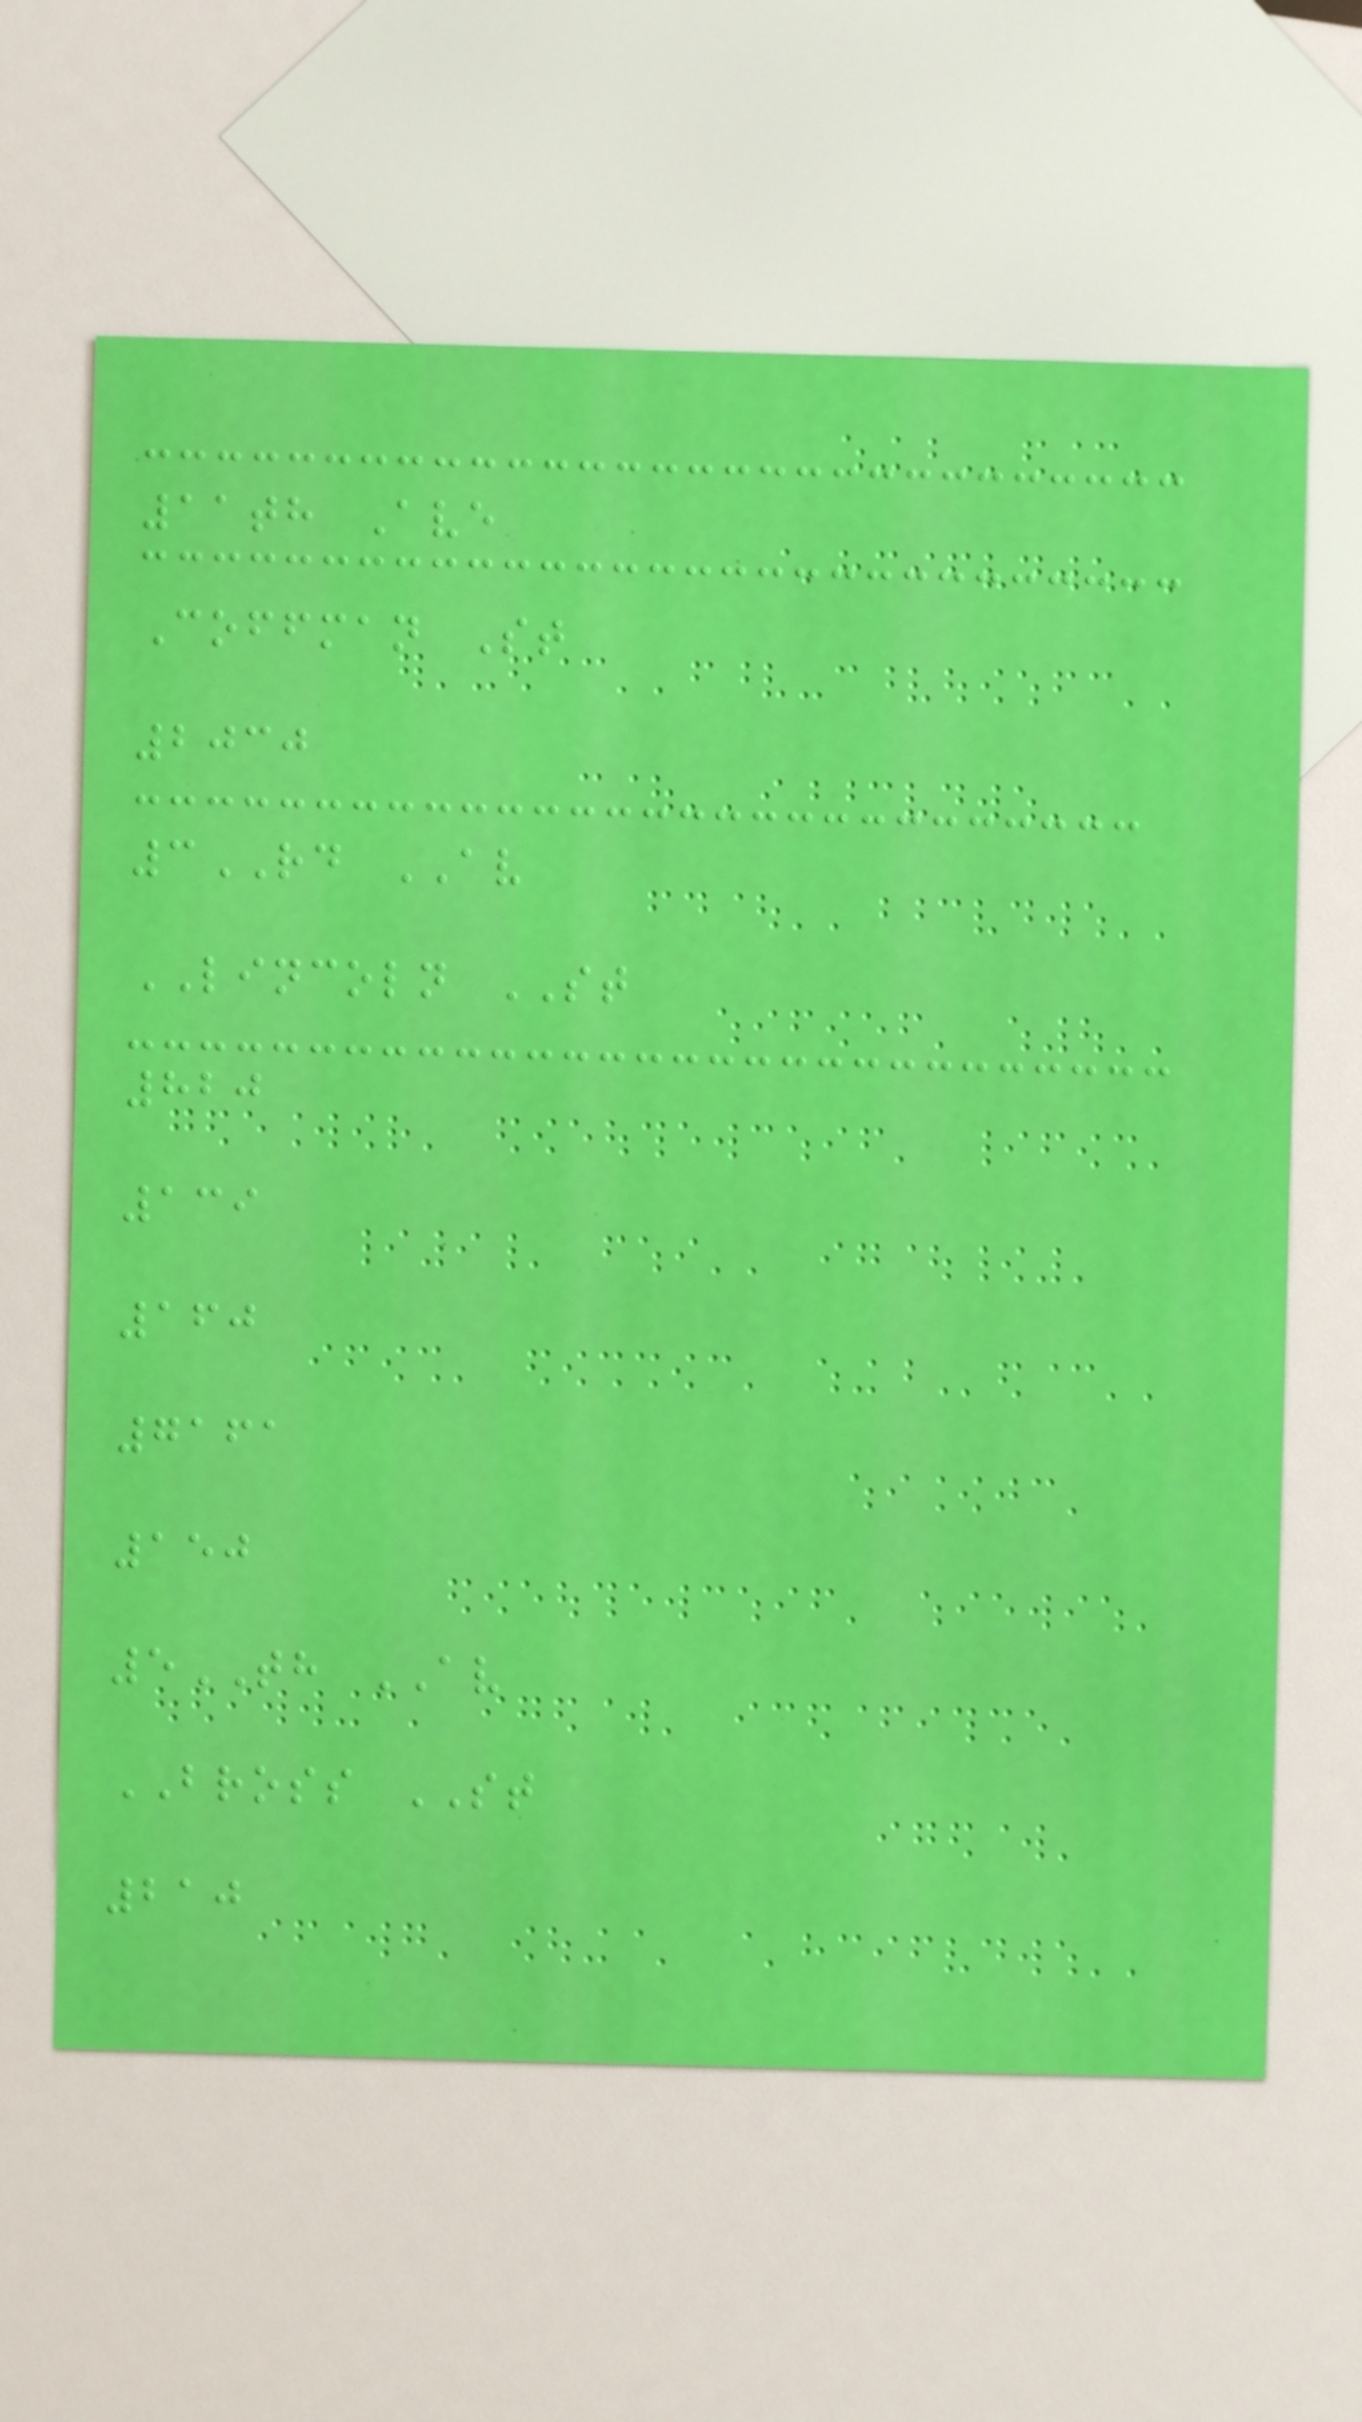11th Ave
Coffman St
2030
3RD AV
LINCOLN ST
820
139
160
7161
150
5TH AV
BROSS ST
210
